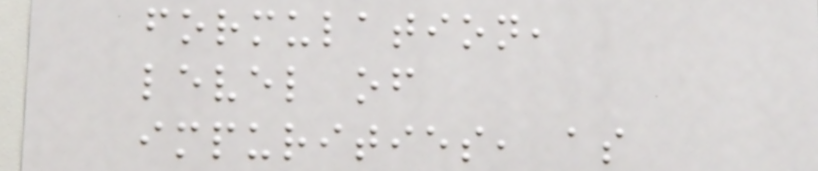formulation,
level of
impurities, as
